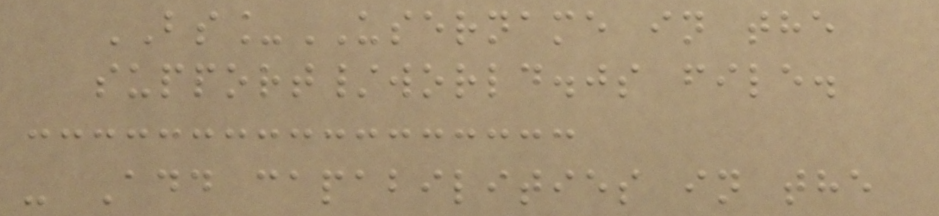BS_USERNAME in the
support/world.js file.
- Add capabilities in the
